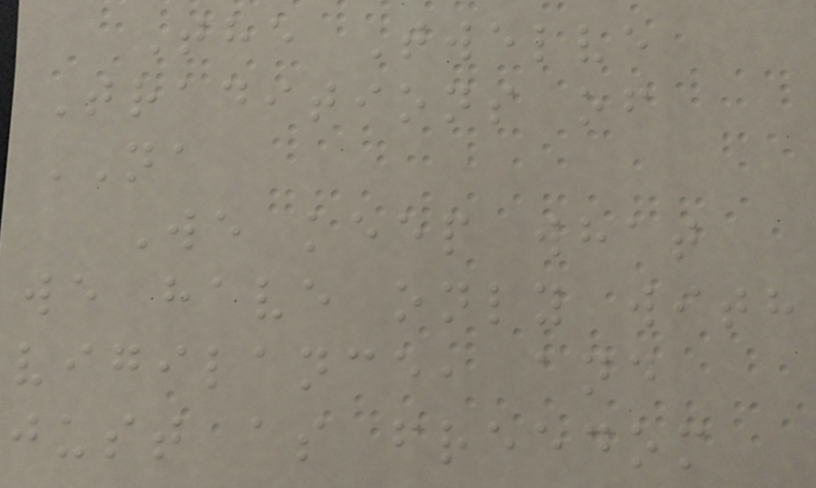The Twelve
Traditions of
NA
We keep what
we have only with
vigilance, and
just as freedom
